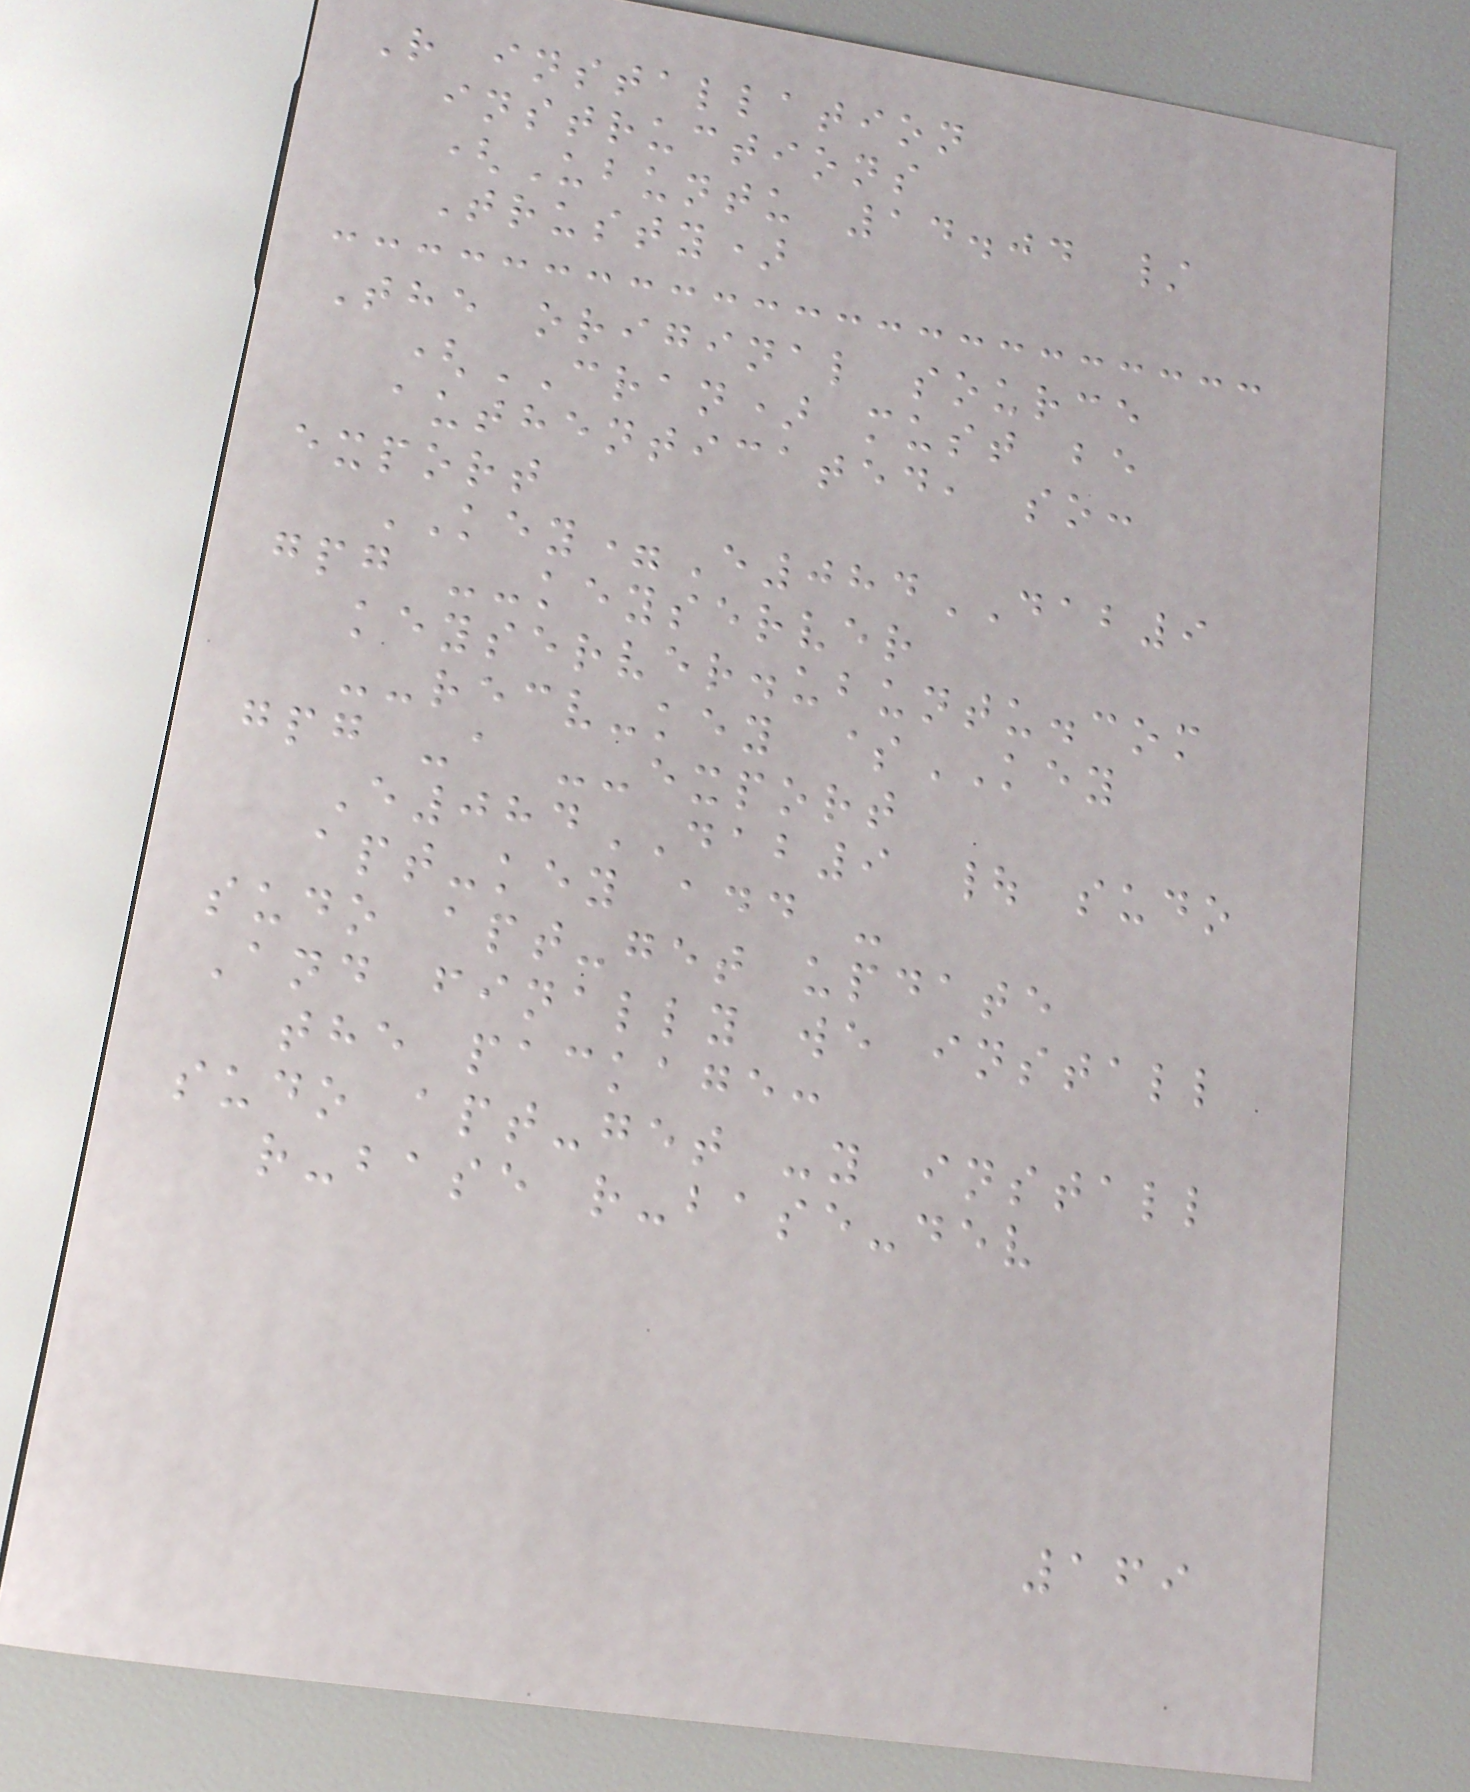R installation
instructions
(Ubuntu 14.04 /
Trusty)
The original source
(CRAN) must be
authenticated, so:
export
KEY=E084DAB9
gpg --keyserver
keyserver.ubuntu.com
--recv-key $KEY
gpg -a --export
E084DAB9 | sudo
apt-key add -
sudo apt-get update
And finally we install
the package:
sudo apt-get -y install
r-base r-base-dev
169
